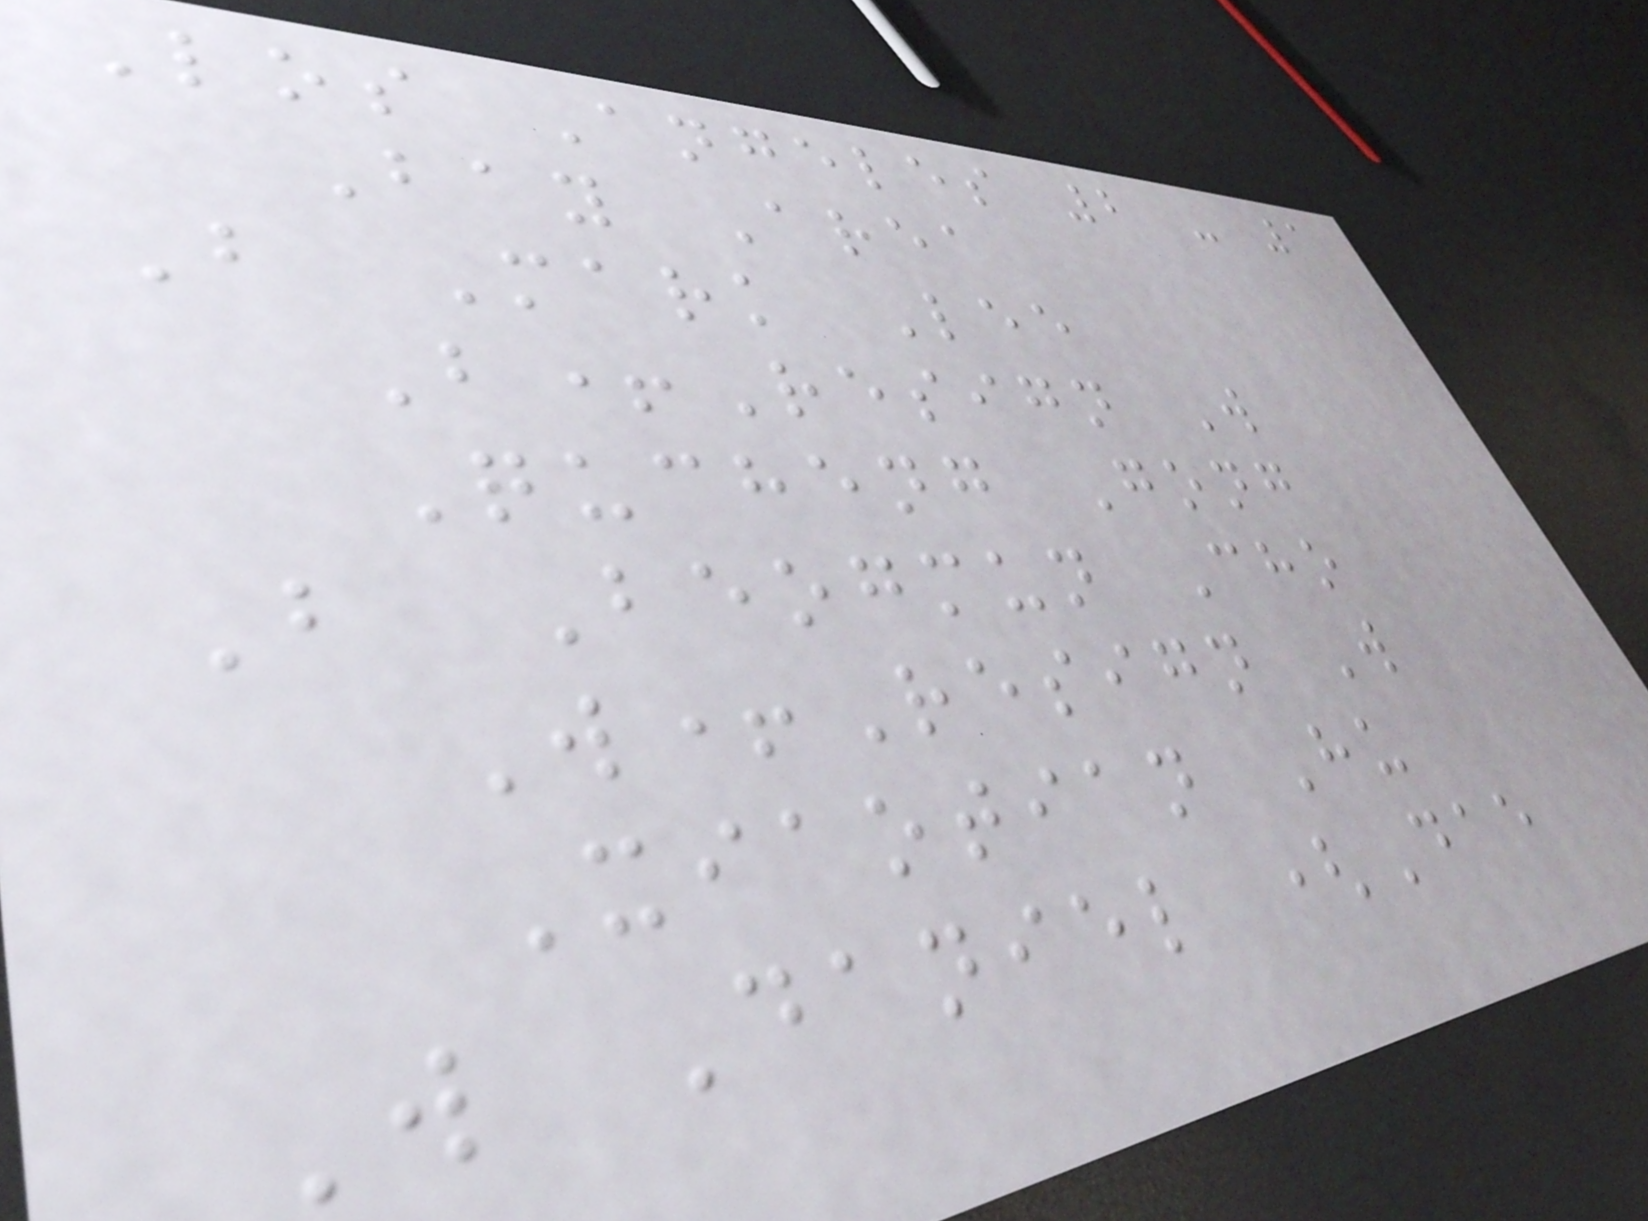Los Angeles 2 - 1
Bay Area
B Mark Lee
B+Resign W
Qucheng Gong
B Beogmun Cho
W+Resign W
Xiaotian Hu
W Daniel (Dae
